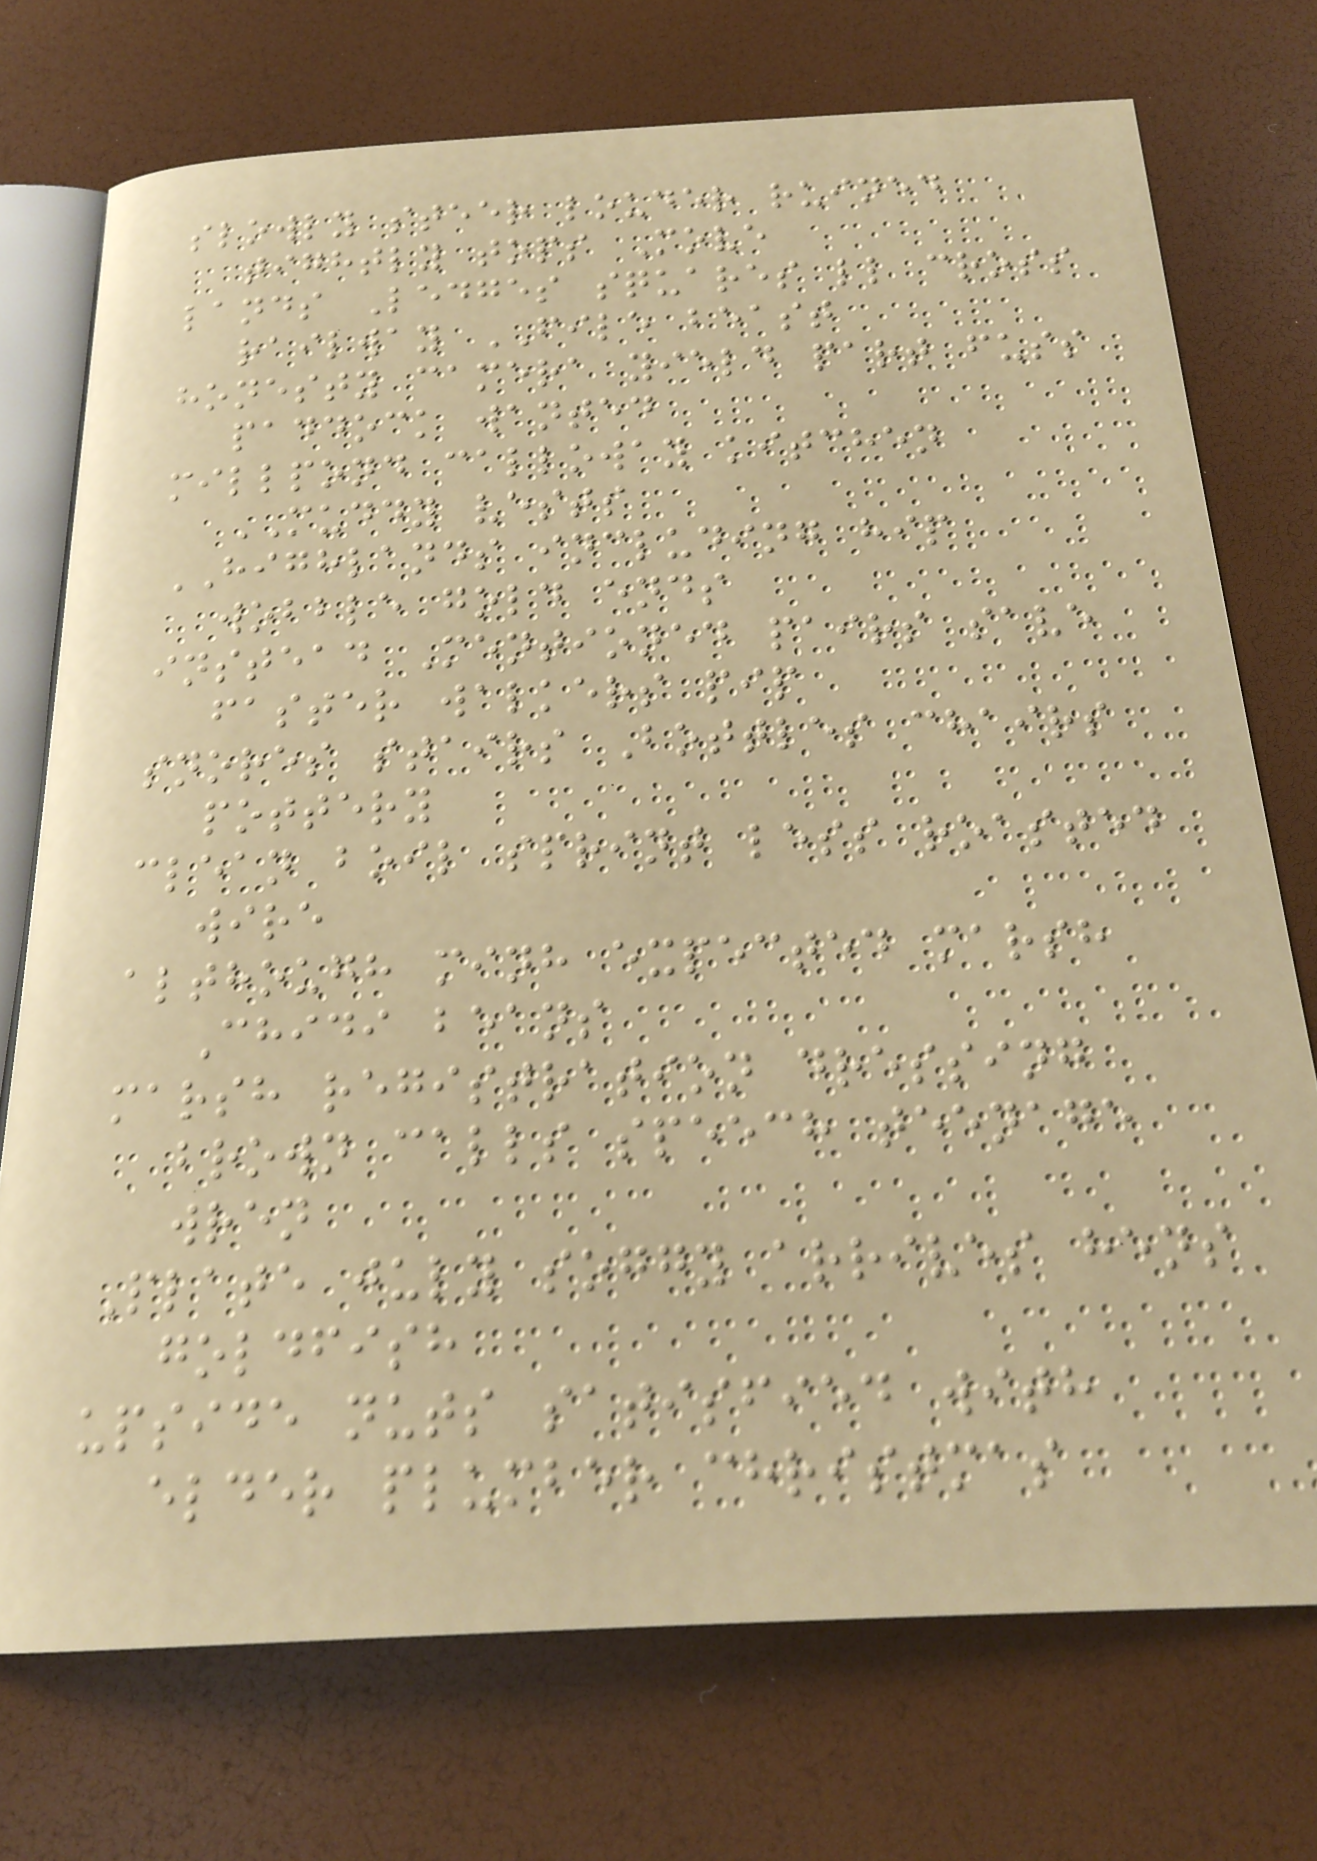slowly steer louder ruined
tightly tops Move
lands Ledges squares ll cross
railway FILE beast
honesty camera yield part fuss
paddock wanted
millpond calloway kitchen
MUDDY vests
HIGHLANDS including hip
wobble gold ends
instead Mentioned pairs save
faster walkers pip
snores stairs Bottles chairs
pottery
clean boil sprint less roasted
wire
although minh expected marsh
Chidi beans
marsh registration dressing
brown calls speech teenage
wren
Plate july soggy arrives hens
goldfish
upside nuts satisfied with
elder plumber christmas
